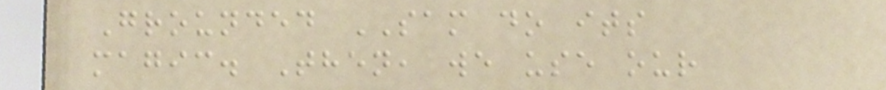Grounded SAM do its
magic. Then, we use our
